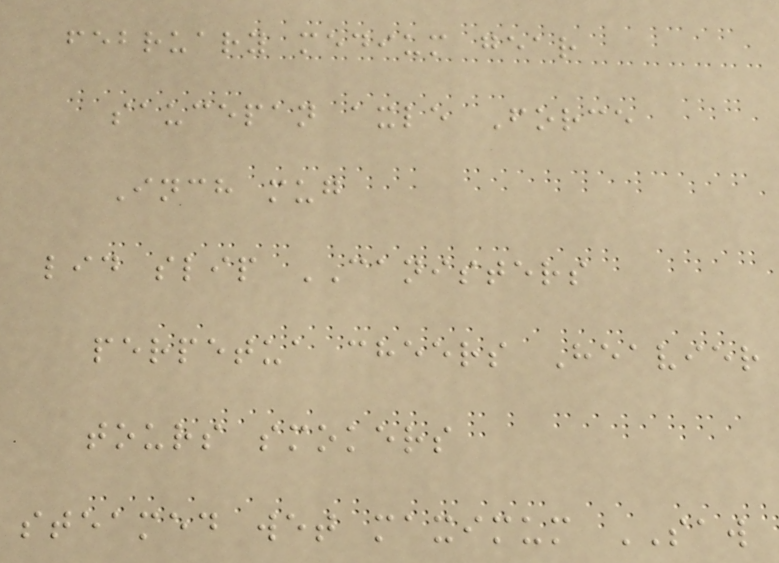february medium gear
saucepan axle Force
Inch mug
lid slip CANISTERS
perpetua cheers Heavier
tours smokers
steamed wet maximum SAW
